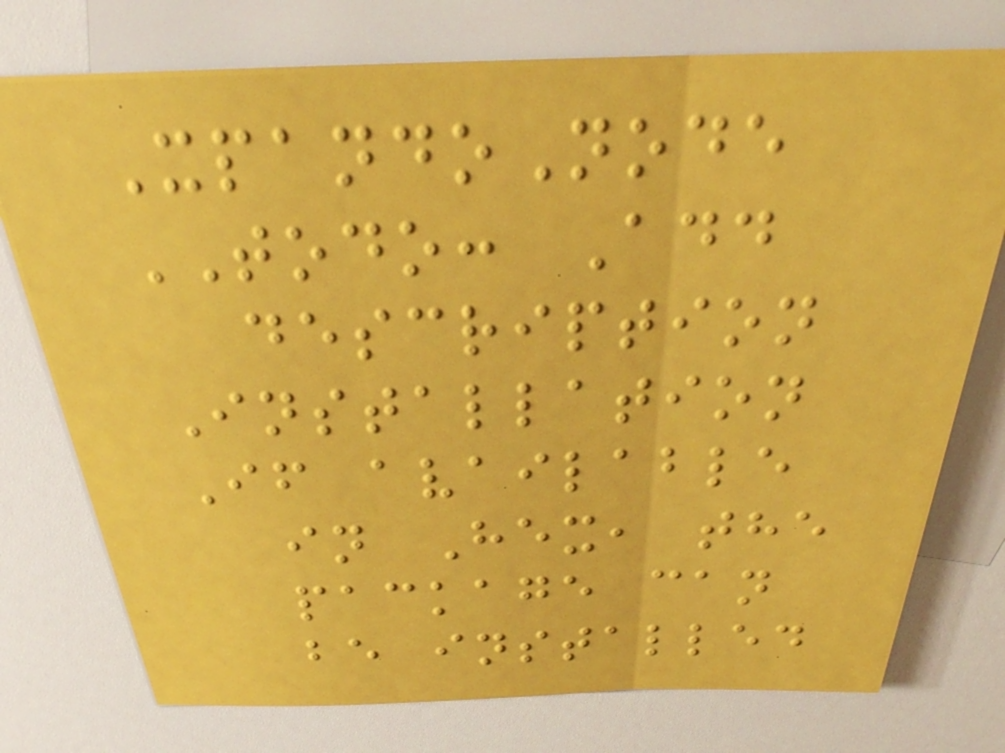XpandoNode
TODO: Add
description
Installation
If available
in Hex, the
package can
be installed
